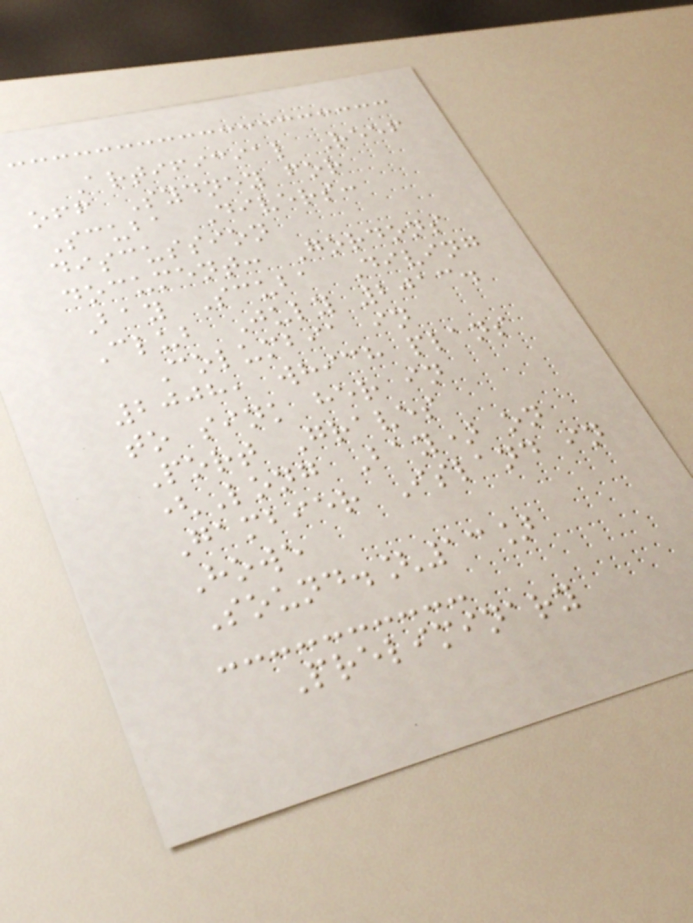Artificial Reef
off Sydney for
Scuba Divers:
discussion
document: Gordons
Bay Scuba Diving
Club July 2013.
Columbia in
2008, which plans
to sink her in
Port Graves
(Long Bay) on
Gambier Island in
Howe
Sound.[13]
Preliminary
